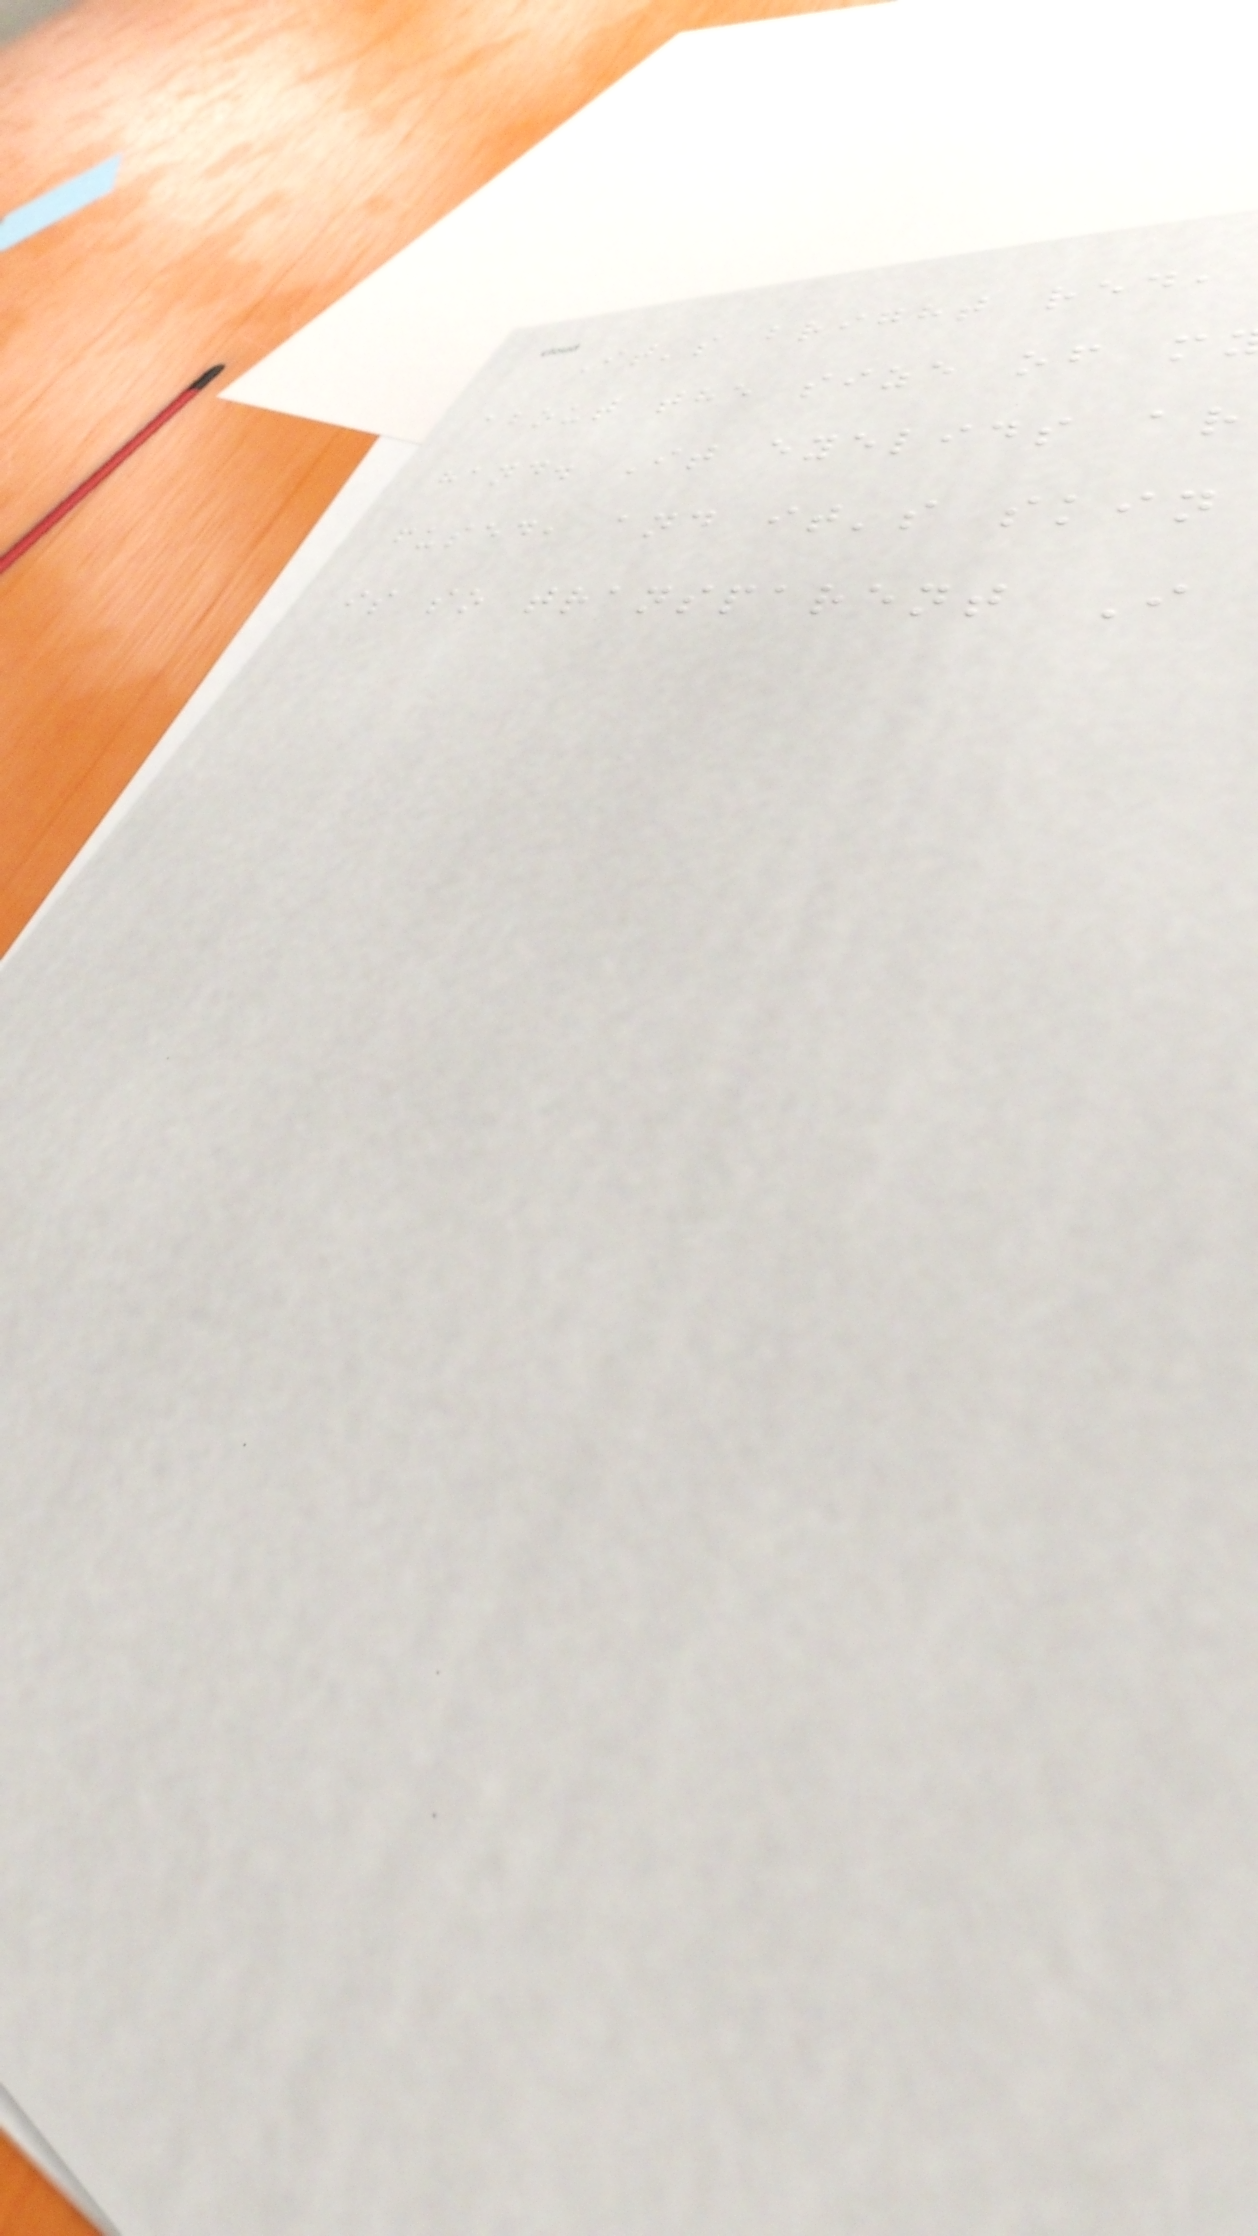It's bright red,
about the size of m
hand. It eyelids ar
fused, and it's skin
is so transparent I
